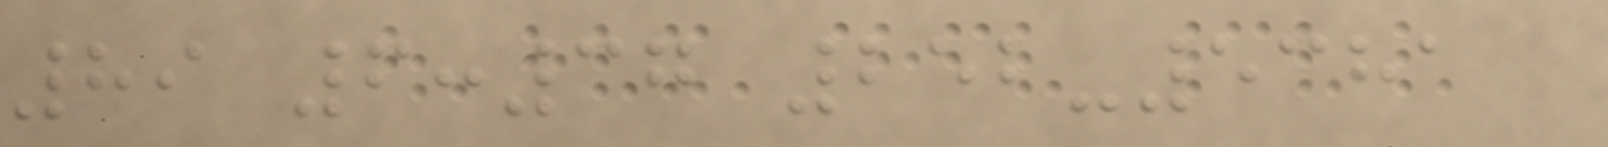89 6:37 252-5381
